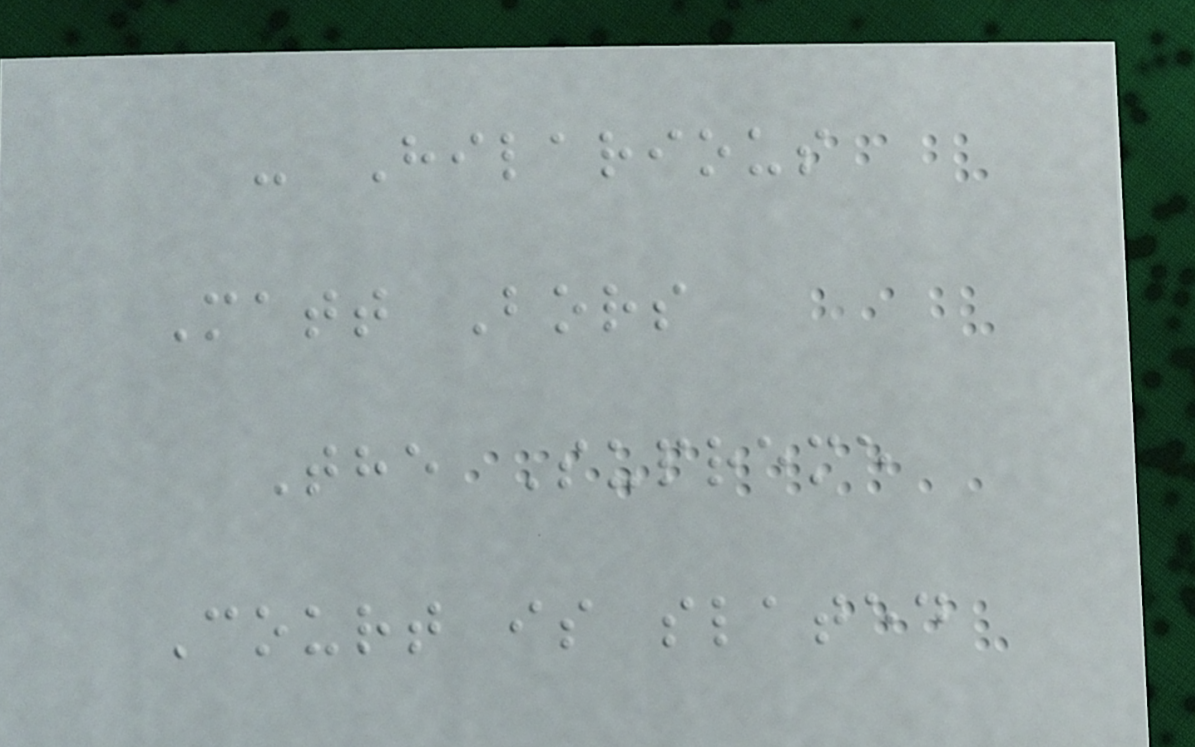- Hilarious
Matt Bors
The Supreme
Court is slated
